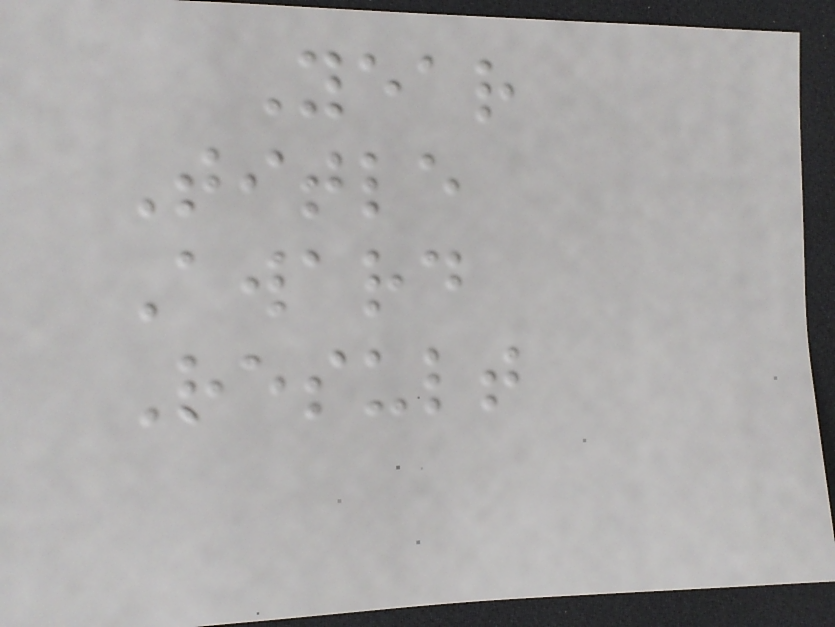Year
Title
Award
Result
